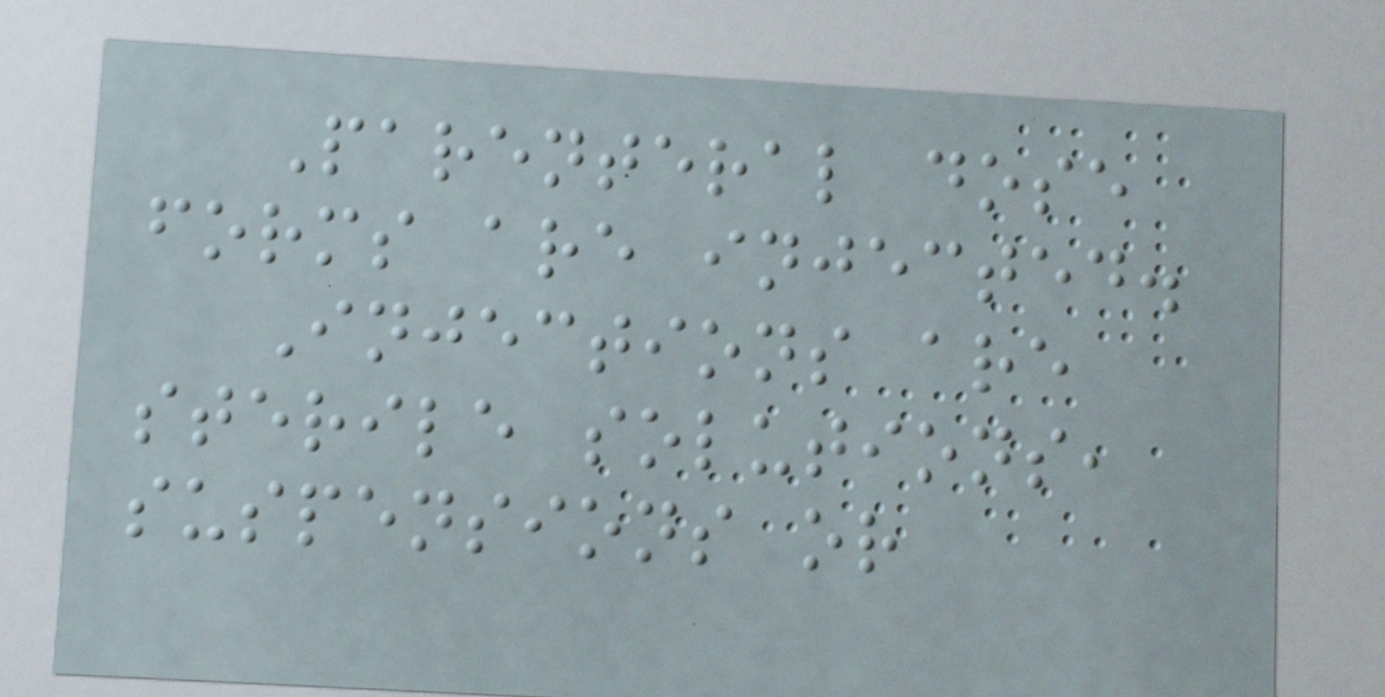Parenteral dose
forms are injected.
Injections are
sterile solutions,
suspensions or
